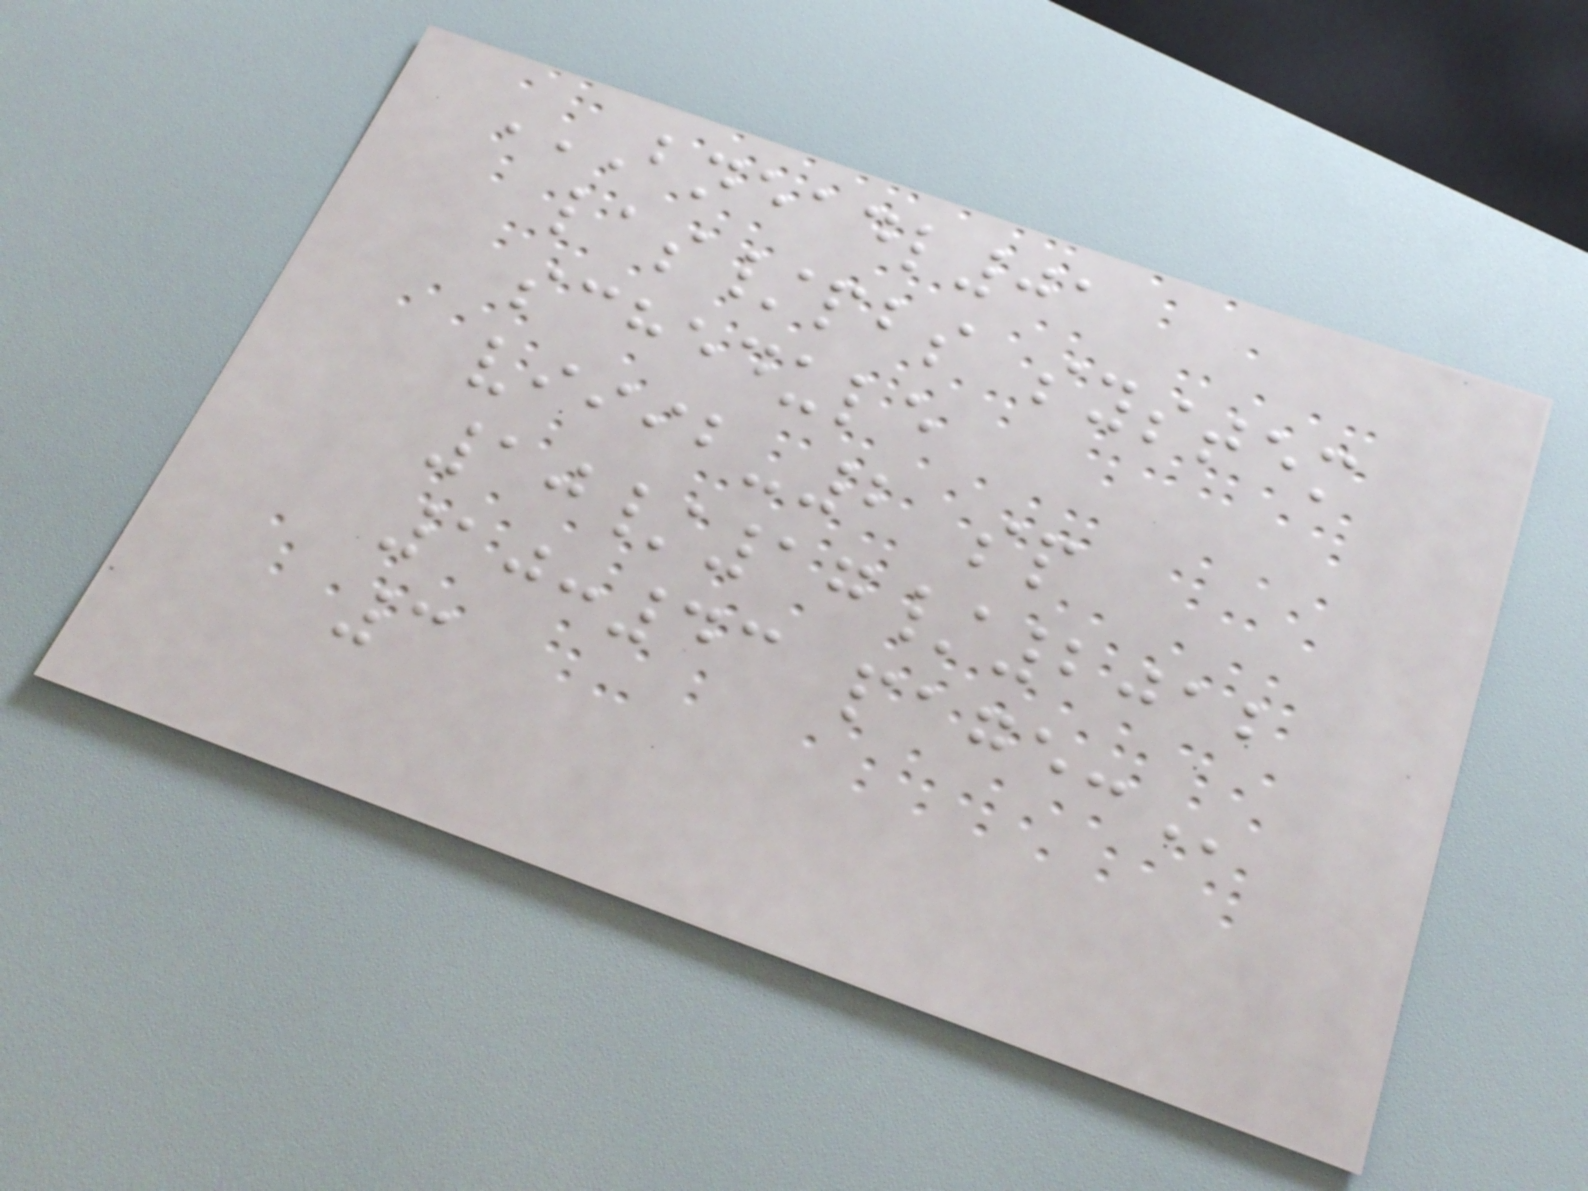BNEADL01
LAS/PBS SYSTEM
SCHEDULE
VIIIB-2 SP
10/17/2012
10:43 PAGE:
3
